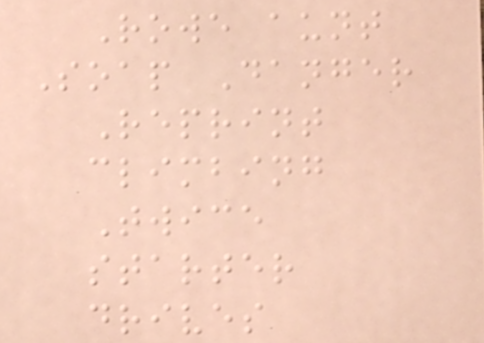Rowe aunt
Soap Danger
Reprint
climbing
Twice
starter
drives
